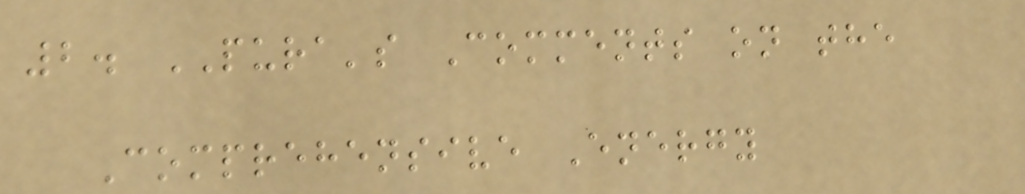2. PURA's Comments on the
Comprehensive Energy
